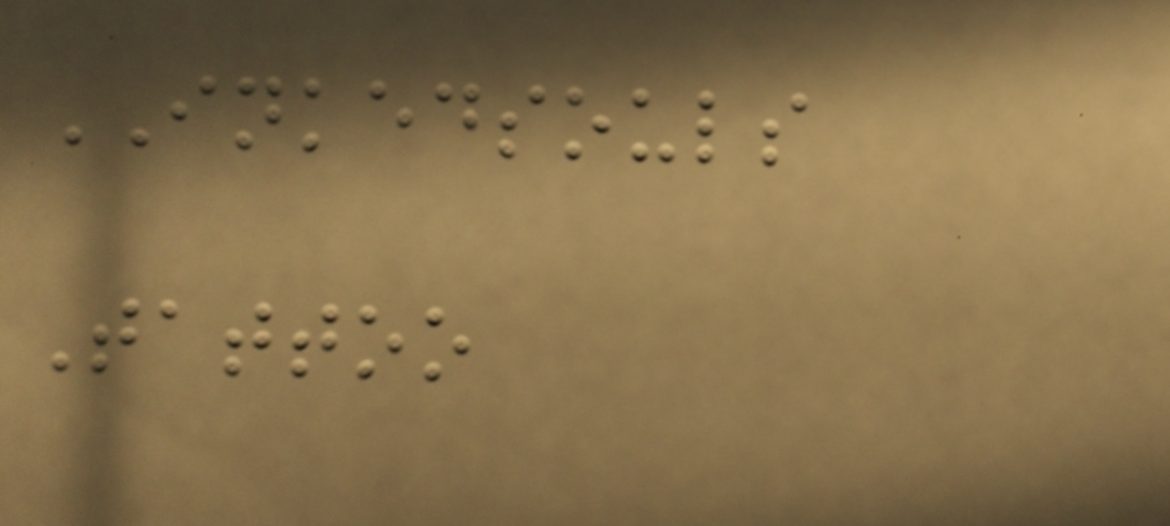INKEDSOULS
Tattoo
